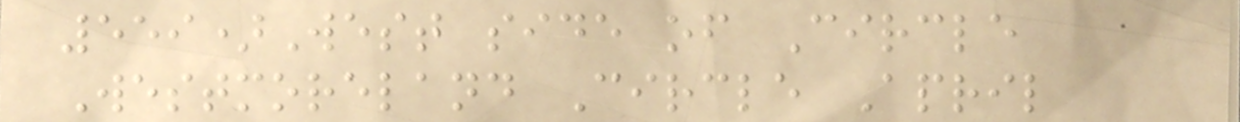559)West side of Circle
Westmoreland Circle April
